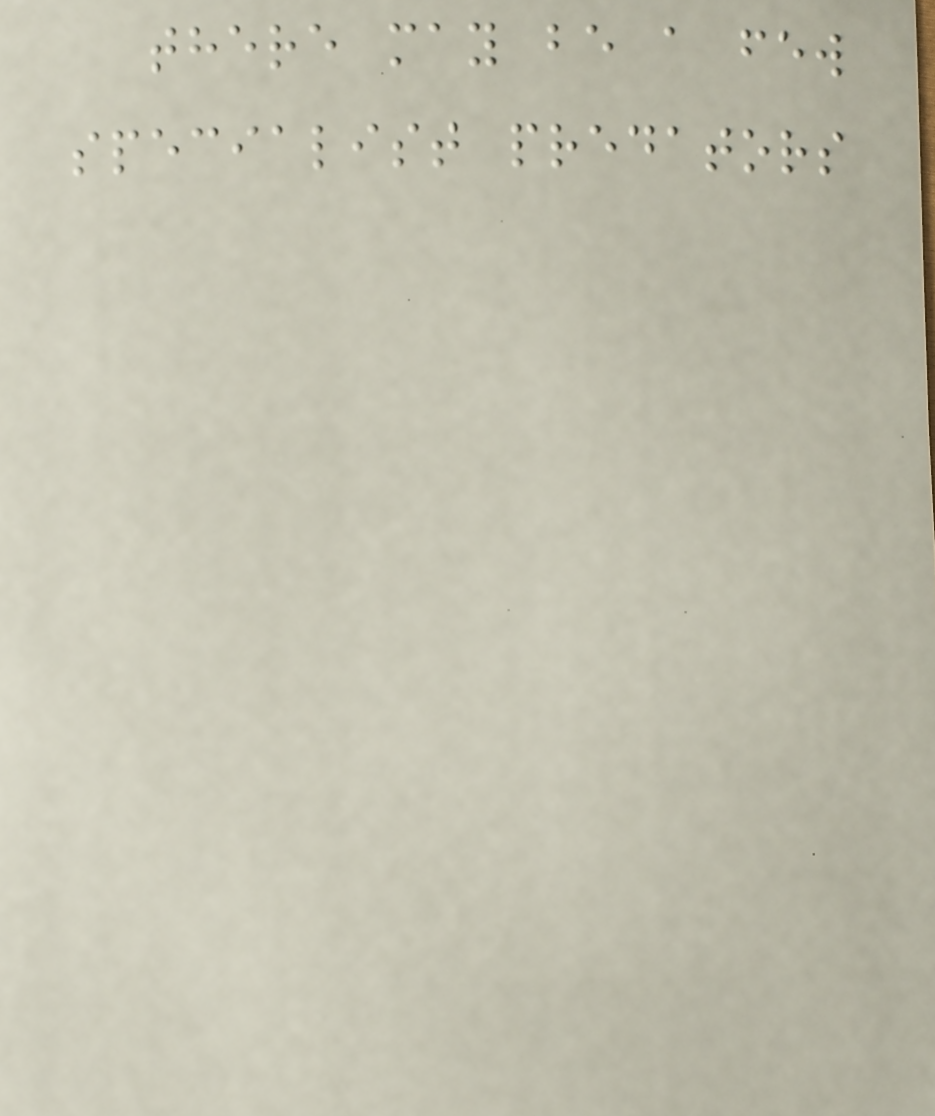there may be a few
specialist predators
